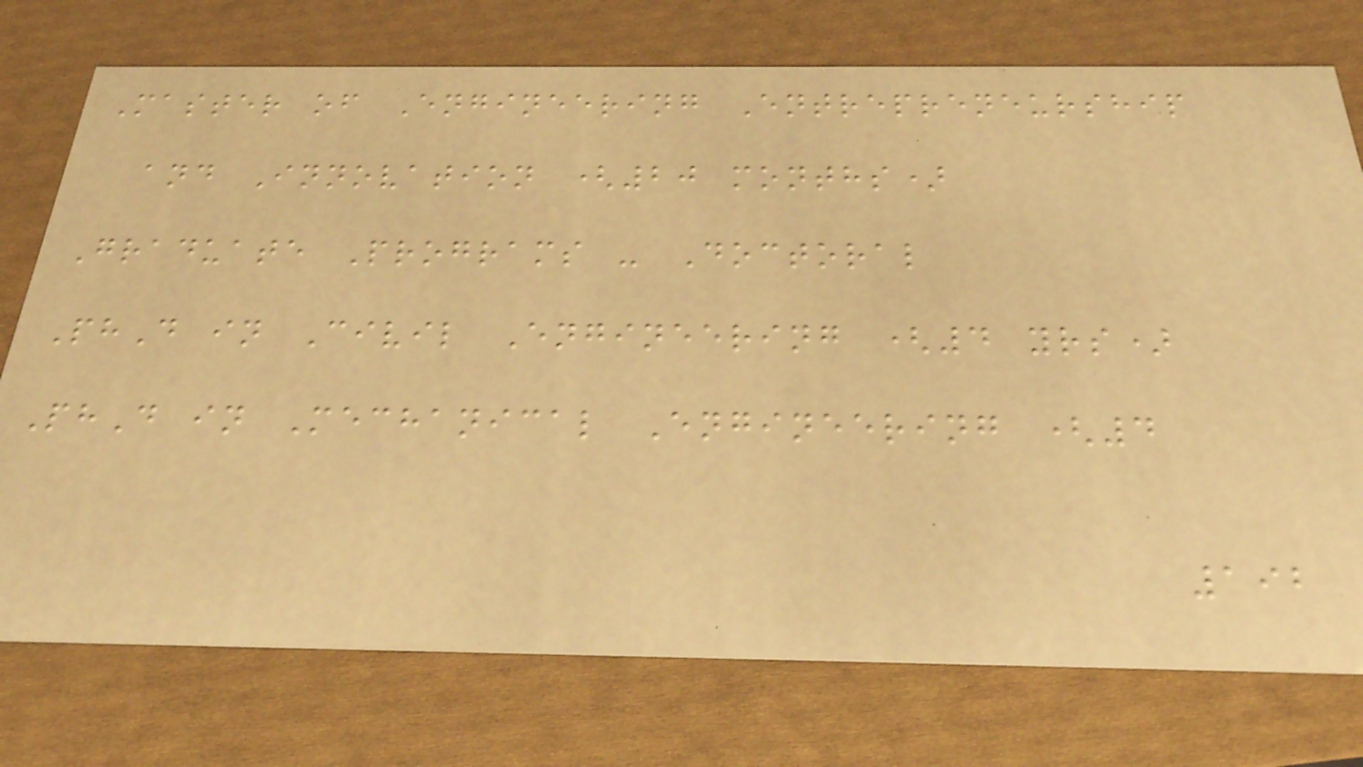Master of Engineering Entrepreneurship
and Innovation (20 months)
Graduate Programs - Doctoral
PhD in Civil Engineering (4 yrs)
PhD in Mechanical Engineering (4
192
